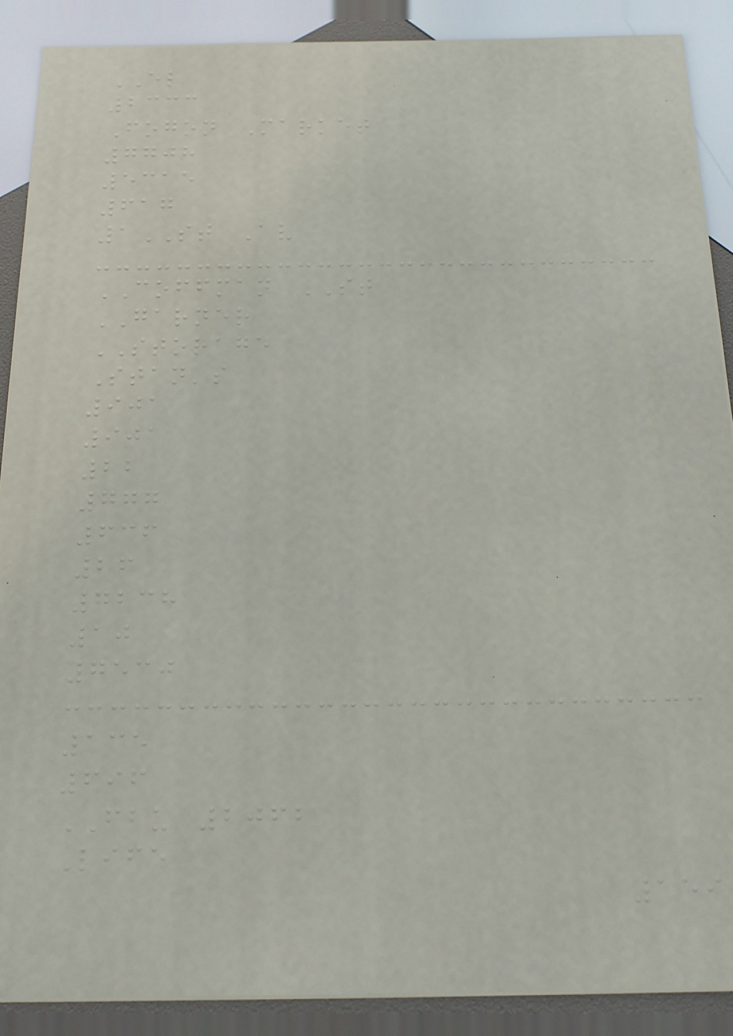EL
2333
Fogon Market
7708
5315
617
1ST Av
COFFMAN ST
GARNER
STORAGE
Stan's
901
901
22
777
636
26
7238
10
7530
135
696
FBU 2062
Life
159
